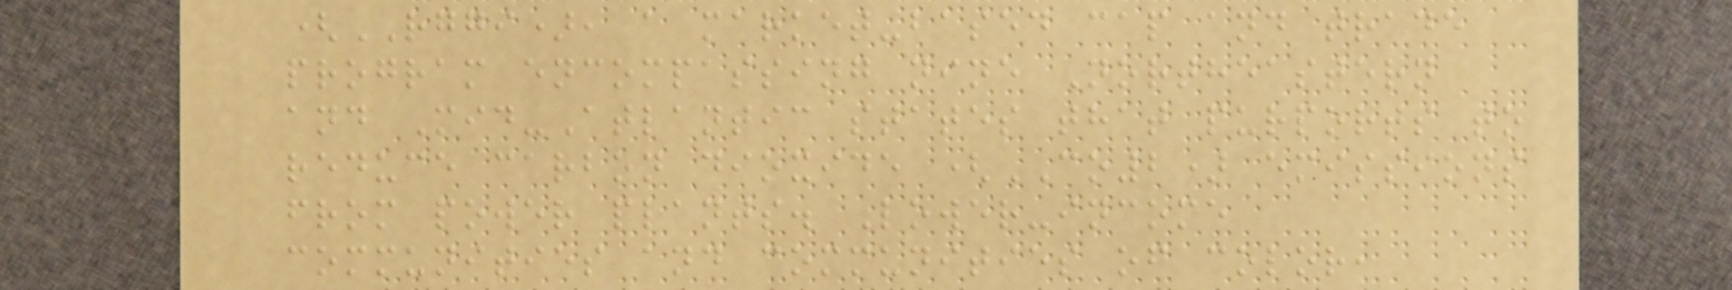(RGGI), a market-based cap and trade
program encompassing nine Northeastern
and Mid-Atlantic states that purports to
reduce carbon dioxide (CO2) emissions
from power plants. Lower-income
communities and communities of color,
